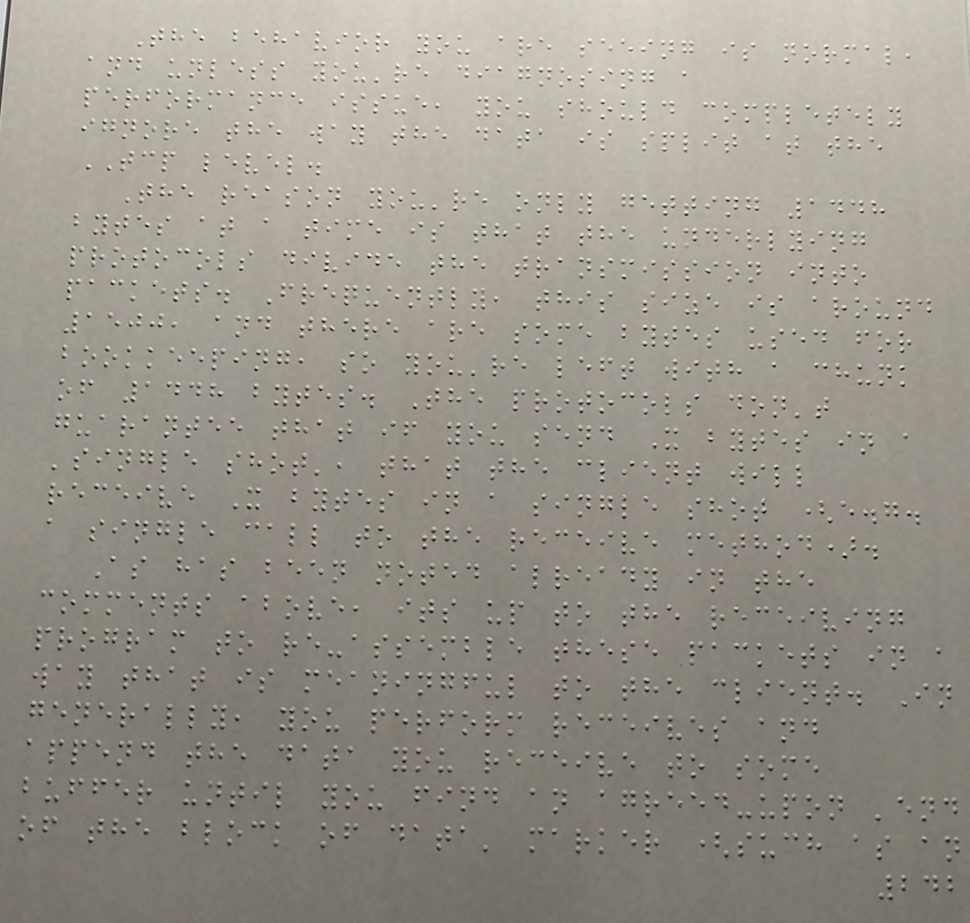The behavior you are seeing is normal,
and unless you're diagnosing a
performance issue, you should completely
ignore the way the data is split at the
TCP level.
The reason you're only getting 1448
bytes at a time is that the underlying
protocols divide the transmission into
packets. Frequently, this size is around
1500, and there are some bytes used for
bookkeeping, so you're left with a chunk
of 1448 bytes. The protocols don't
guarantee that if you send X bytes in a
'single shot', that the client will
receive X bytes in a single shot (e.g.
a single call to the receive method).
As has been noted already in the
comments above, its up to the receiving
program to re-assemble these packets in a
way that is meaningful to the client. In
generally, you perform receives and
append the data you receive to some
buffer until you find an agreed-upon 'end
of the block of data' marker (such as an
242
